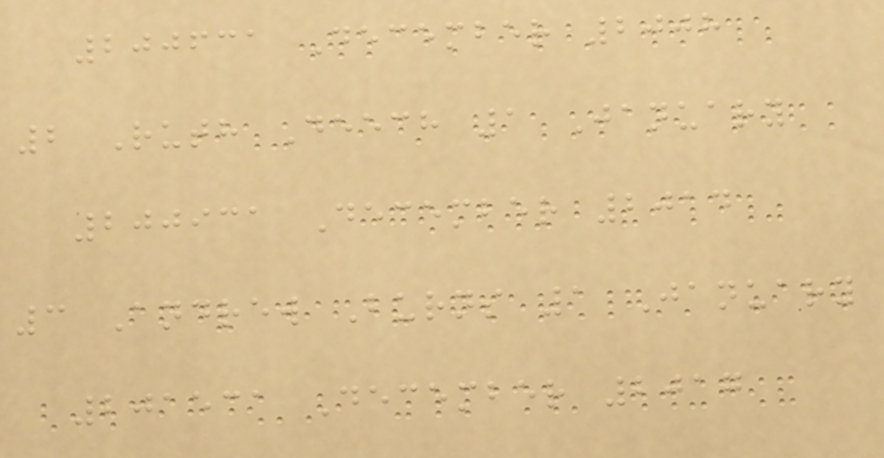200631 December 2008
2 Ruth Deech 1 January
200931 December 2014
3 Andrew Burns 1 January
201531 December 2017
